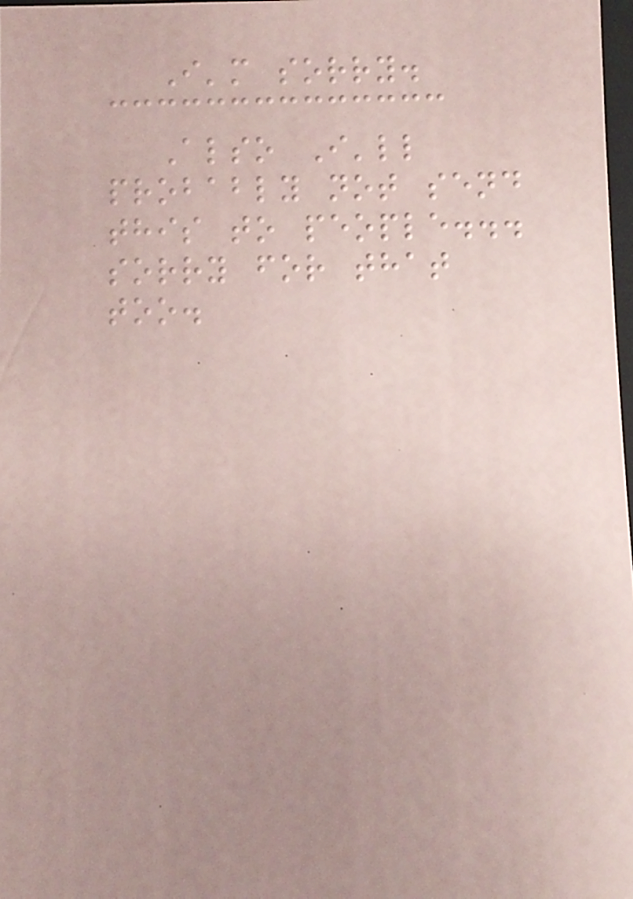I'm sorry.
Also I'll
probably not send
this to people...
sorry for that
too.
